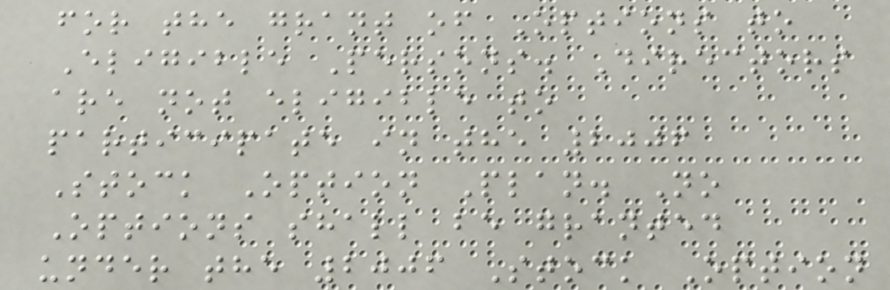for the grant of Options to
Eligible Persons. Directors
are not eligible to
participate in the 2006
Stock Option Plan. No
Options shall be granted
under the 2006 Stock Option
